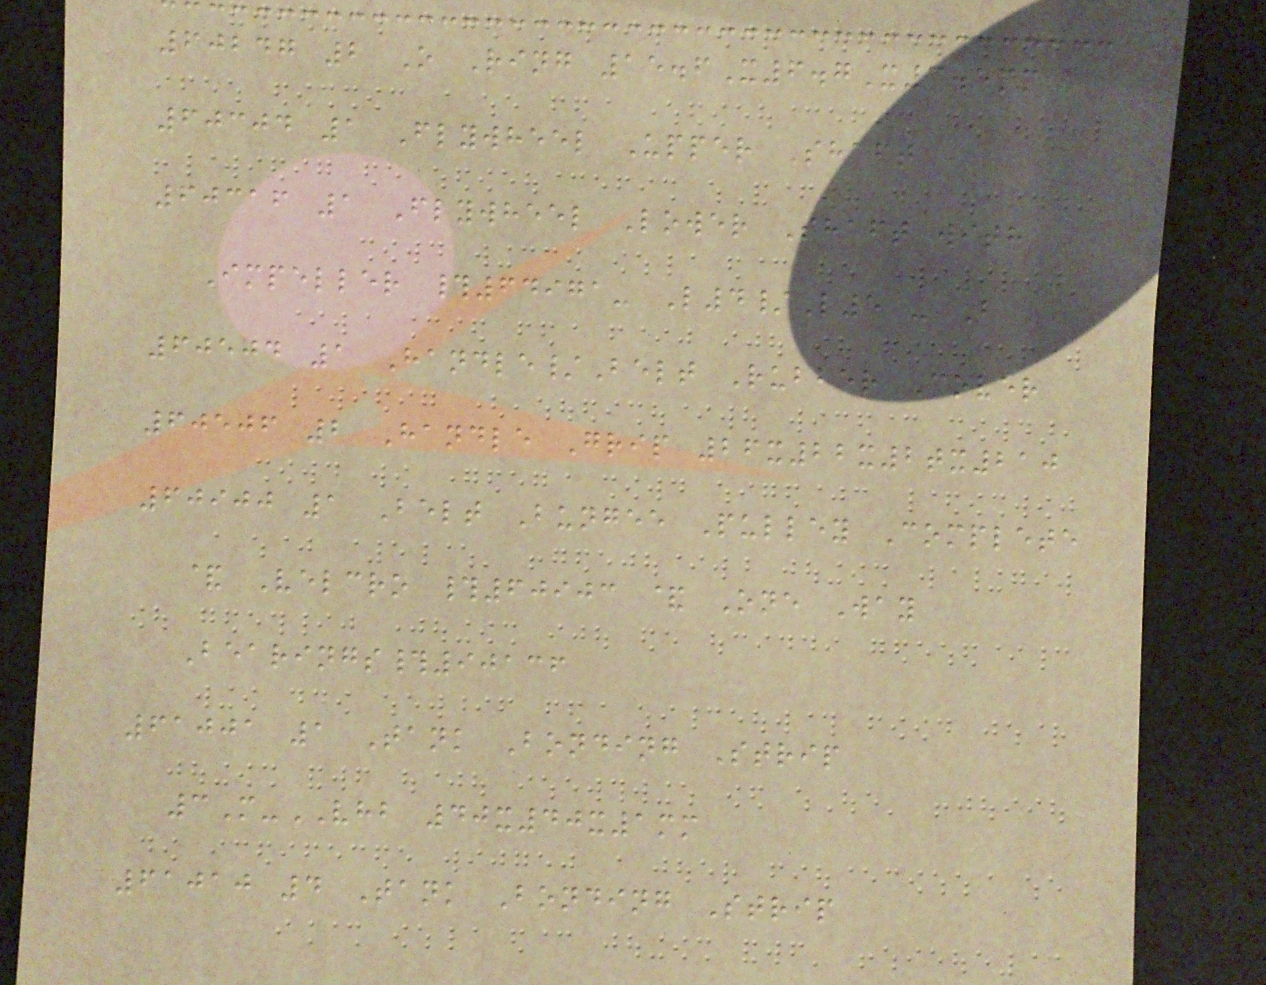60247 2 O Ring 15.6X6.7X3.5mm
60304 1 Flywheel Upper Shaft
60316 1 Flywheel Lower Shaft with
Impeller #64971- L4/L5 - B
60504 1 Handle/Belt Rubber Cover
60506 2 Handle Grip 26x22x2tx210
60900 1 Belt Bungee Pulley Complete
& Velcro #60903 & One Way
Bearings#90136
61001 1 Tank Bonding Strip
3M-VHB 40x40x1mm
61010 4 Tank Bonding Strip
